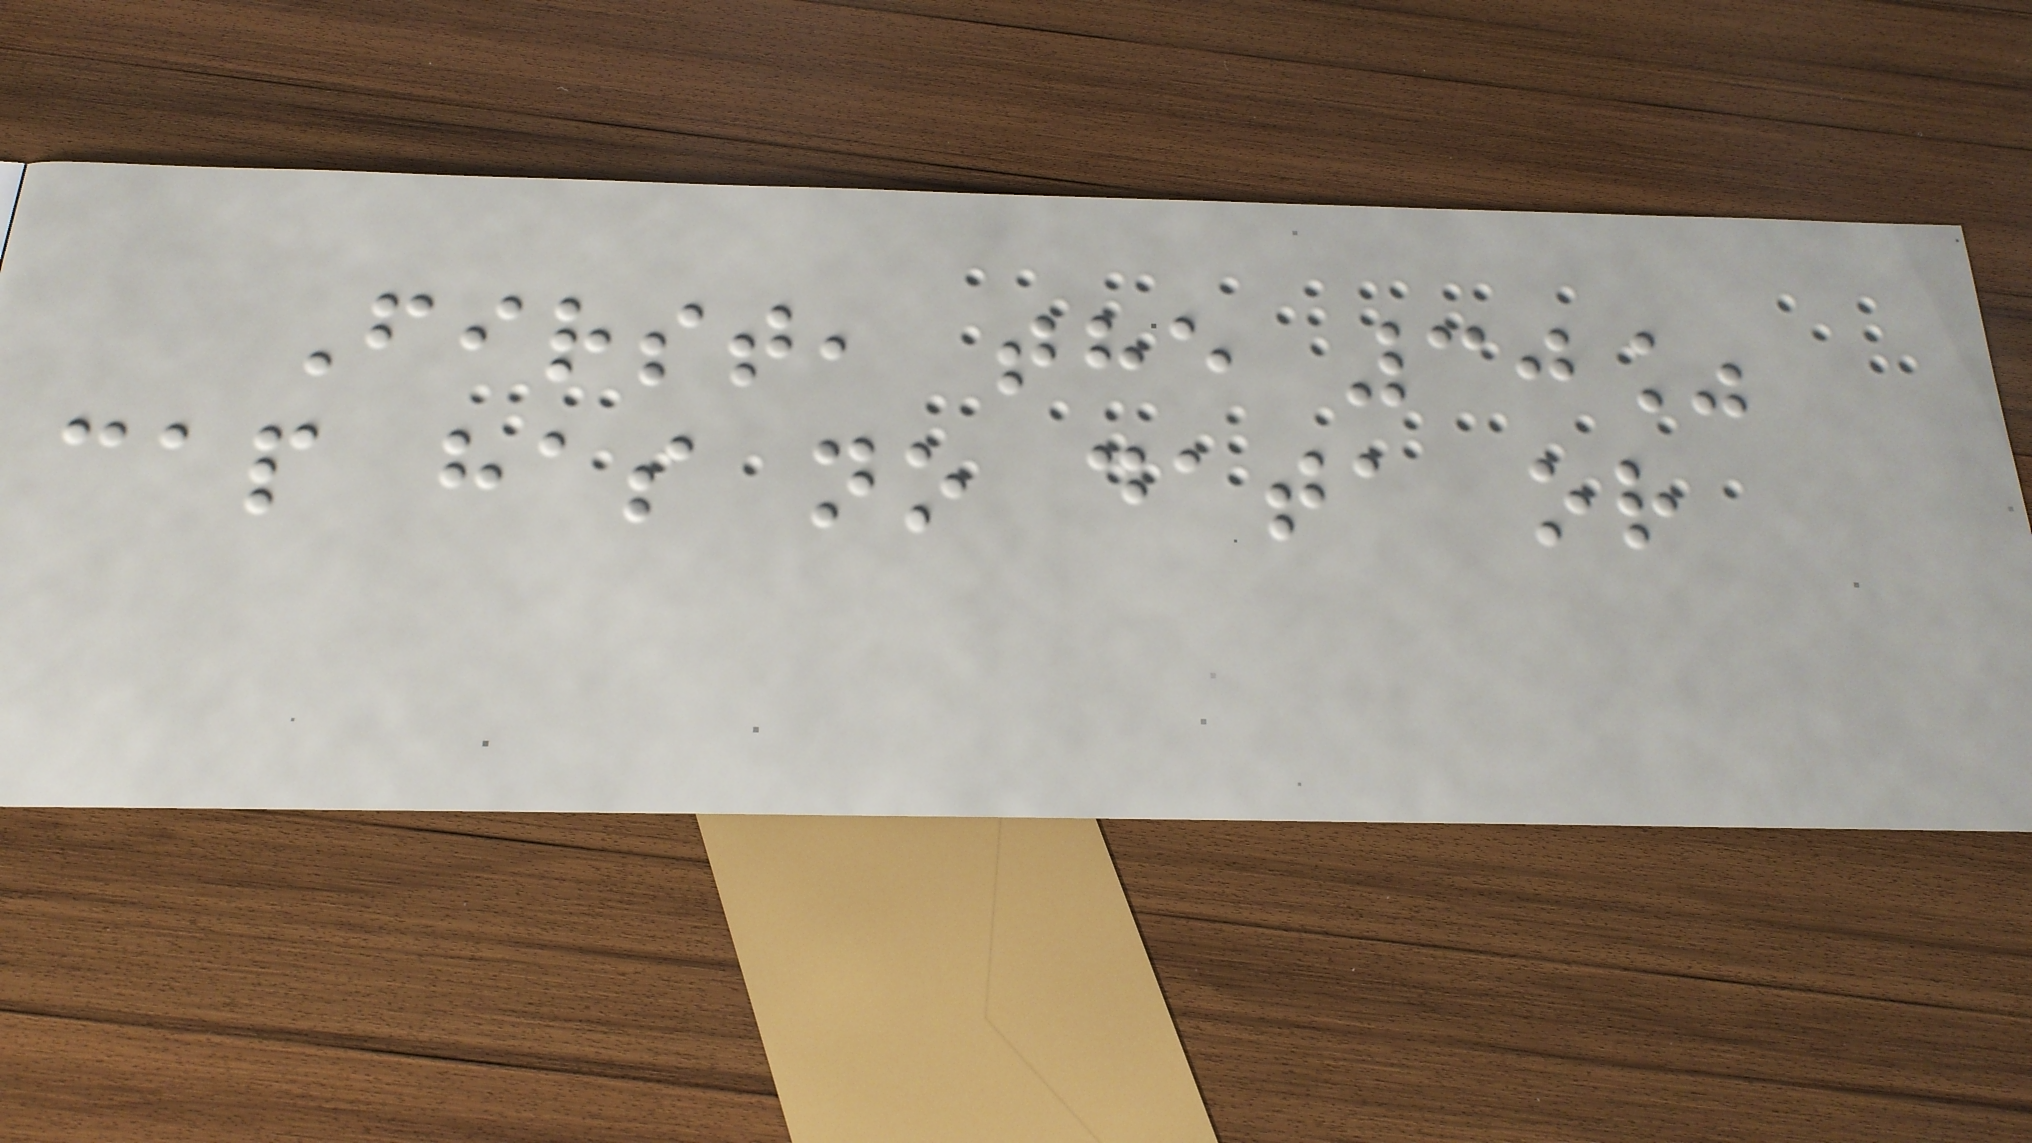First, the 30%
cap has no data or
